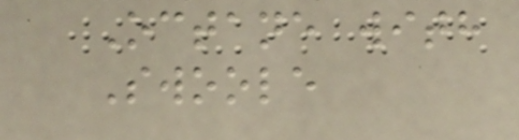Octane with
Swoole
